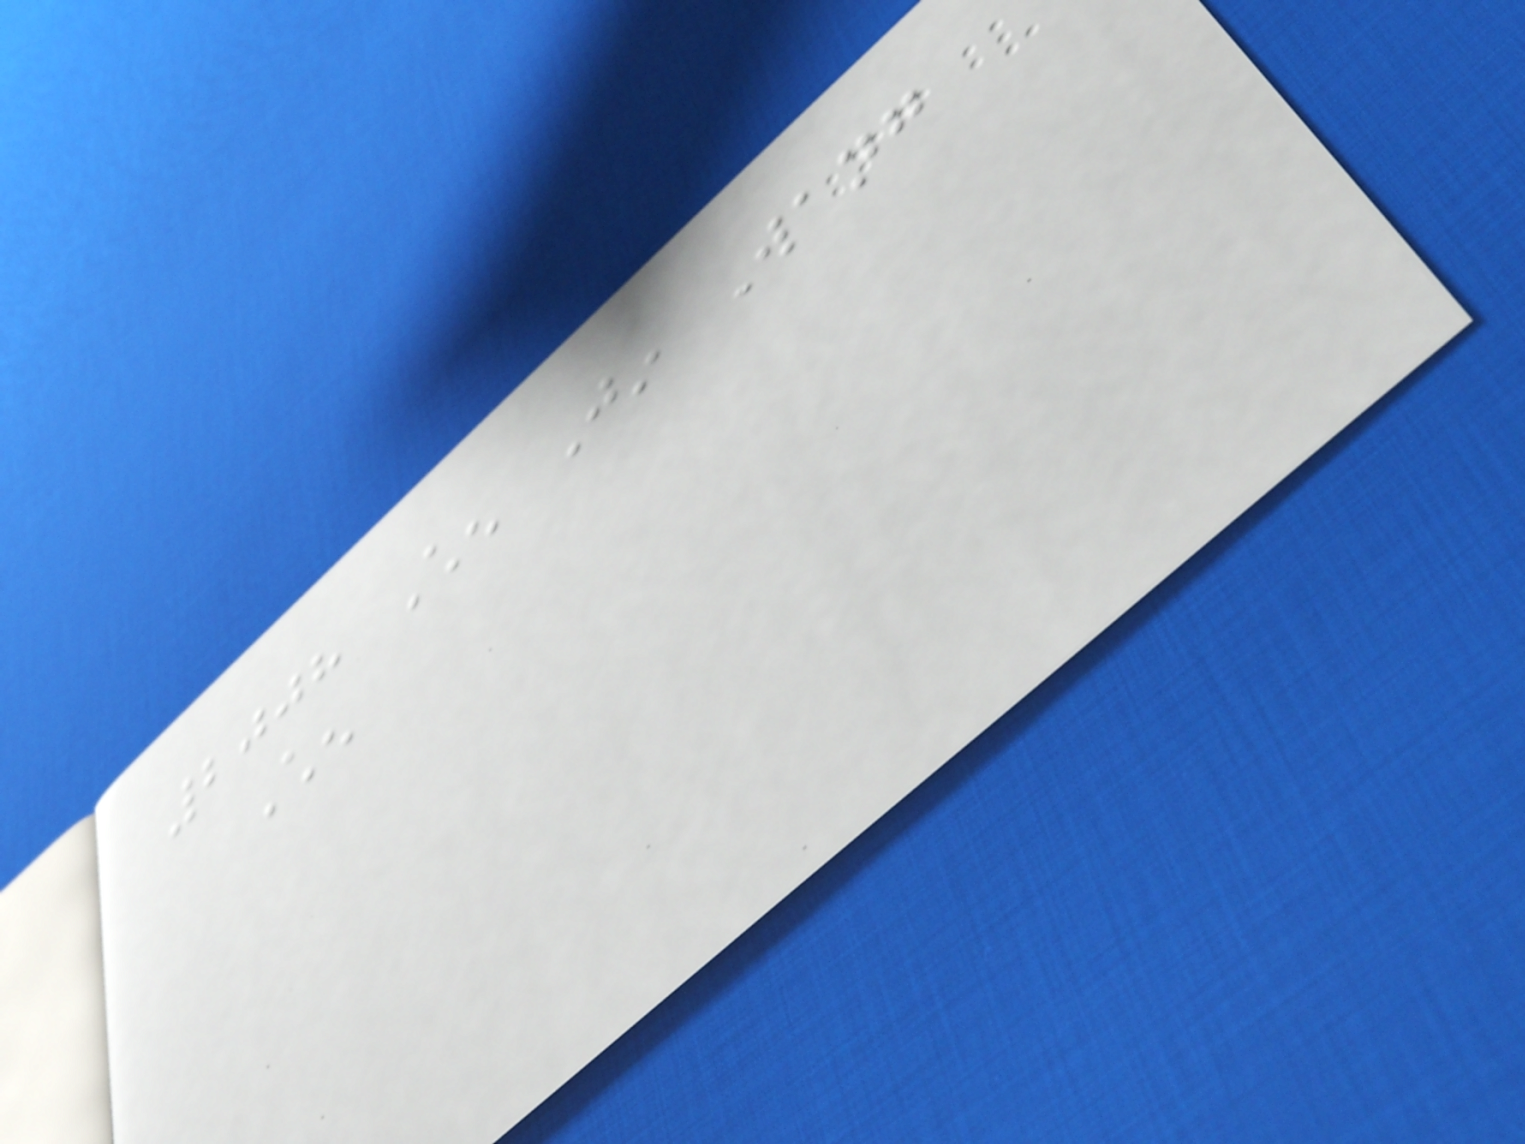2008 Chen Jin Wang
Chen
